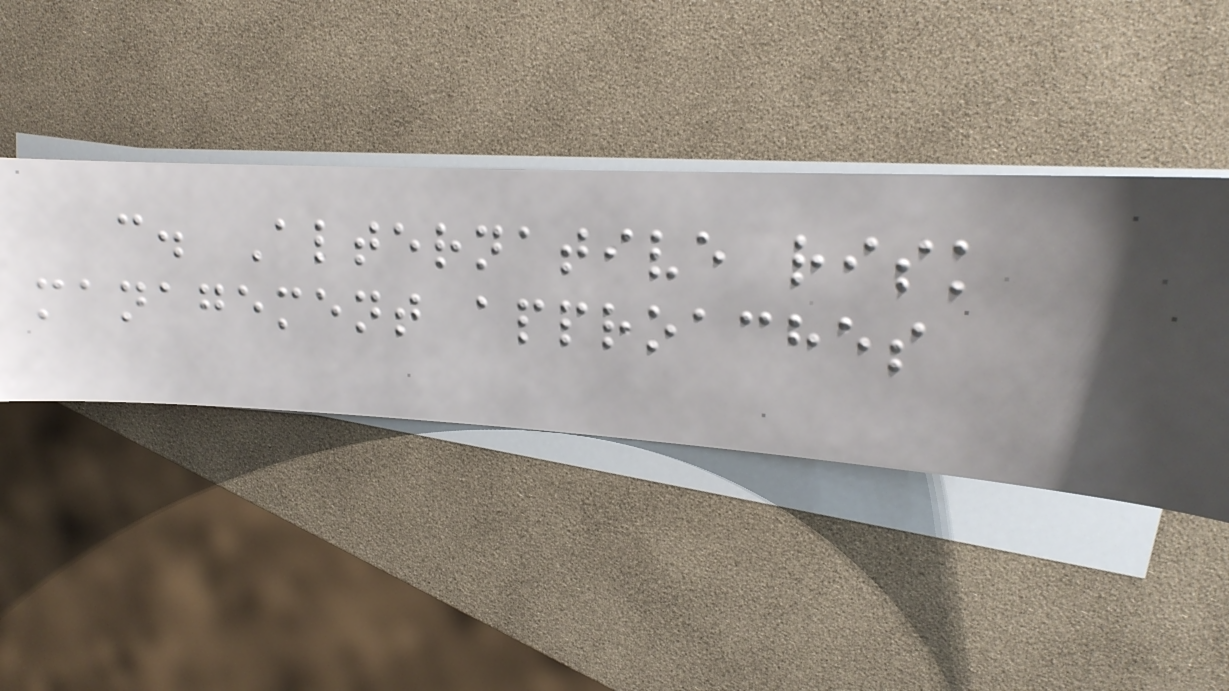c. Alternative risk
management approaches
